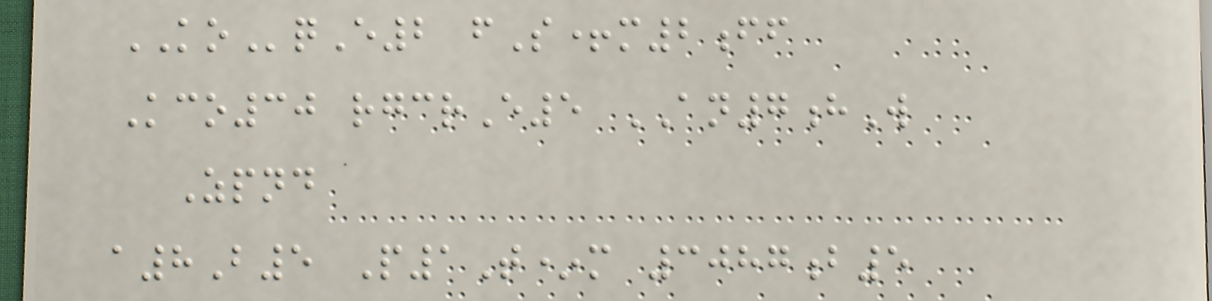KOqE2 fS+m2ff
Kco30 rgcrE5 AN7hW
Zpnd
a8B5 P1T*m 3087b5
